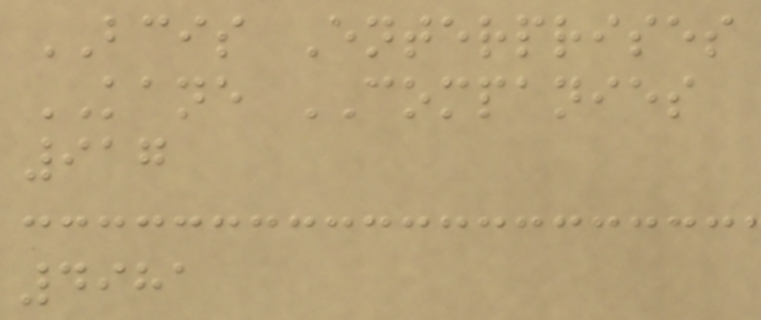BCIS Enterprises
KANE COMPANIES
917
4981
